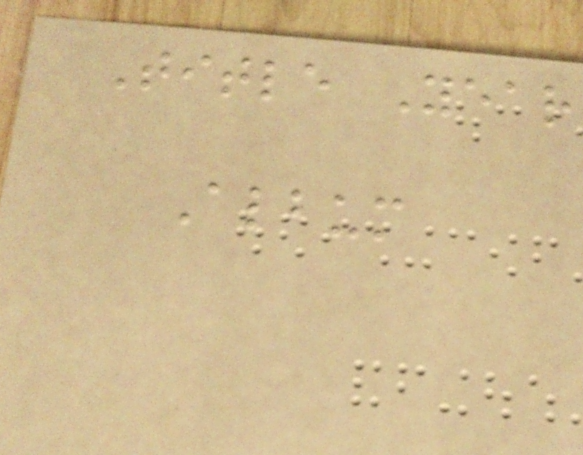Title Year
Album
